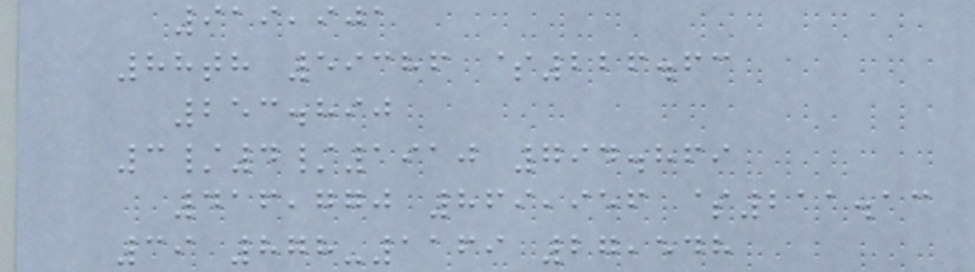919,901
88th 59386 $226.63
253.890
3/4/1910 794.869
416,770 869,956 $211.13
39 878-1169 27,548
